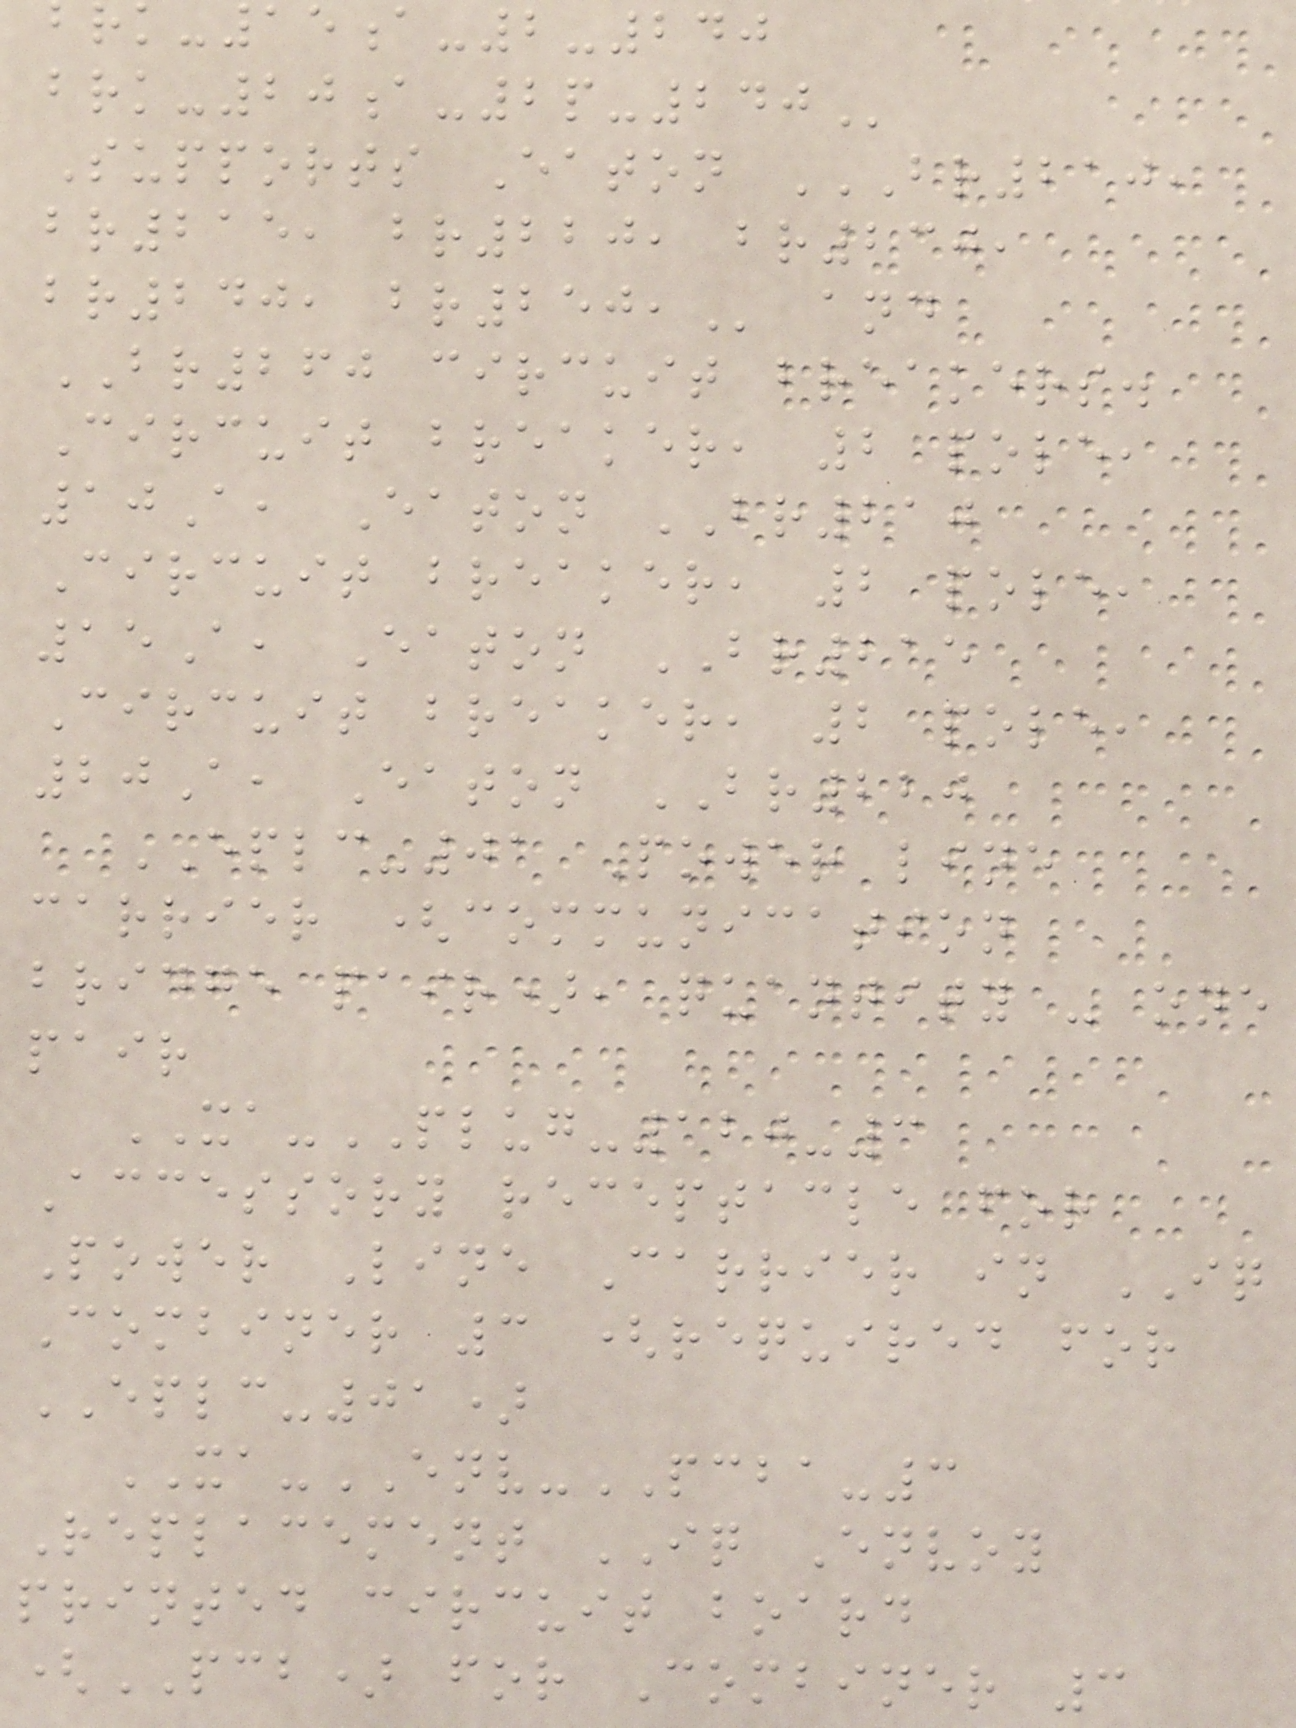-15a-2-240
Supports Eaton BR210,
br215, br220, br230,
br240,
BR260 circuit breakers.
Circuit breaker, 2 pole,
10A, Eaton BR210
Circuit breaker, 2 pole,
15A, Eaton BR215
Circuit breaker, 2 pole,
20A, Eaton BR220
EPLC-01 Power line
carrier (communication
bridge pair), quantity - one
pair
XA-PLUG-120-3
Accessory receptacle for
Power Line Carrier in IQ
Combiner 3 (required for
EPLC-01)
XA-ENV-PCBA-3
Replacement IQ Envoy
printed circuit board
(PCB) for Combiner 3
